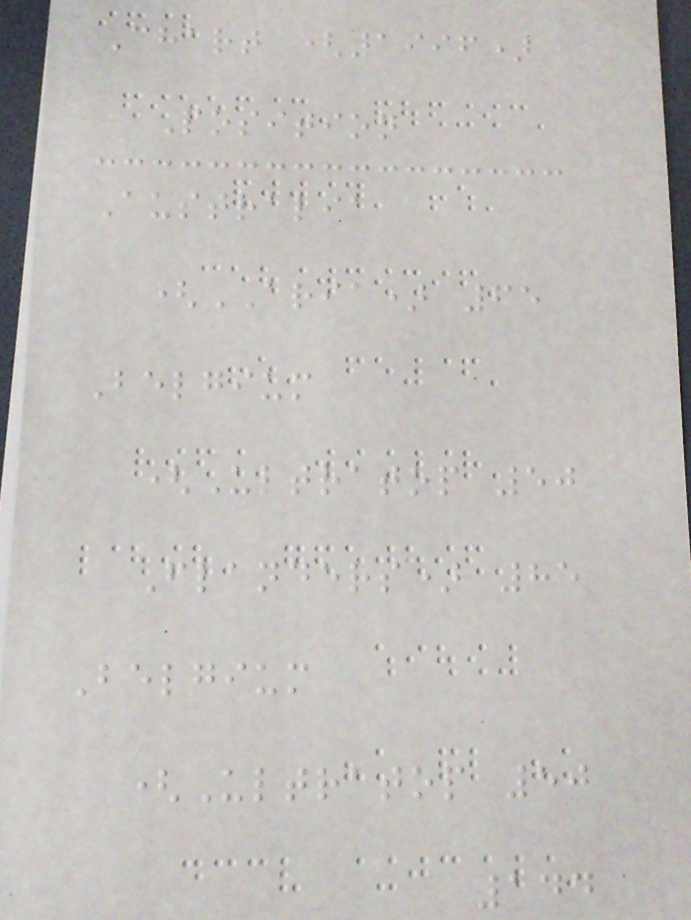Chart (1996)
Position
Australia
(ARIA) 65
Belgium
(Ultratop 50
Flanders) 85
Belgium
(Ultratop 50
144
